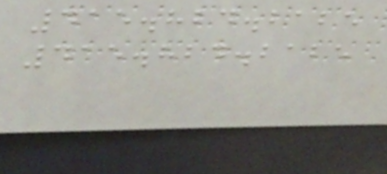415.824.2125
415.824.2125
